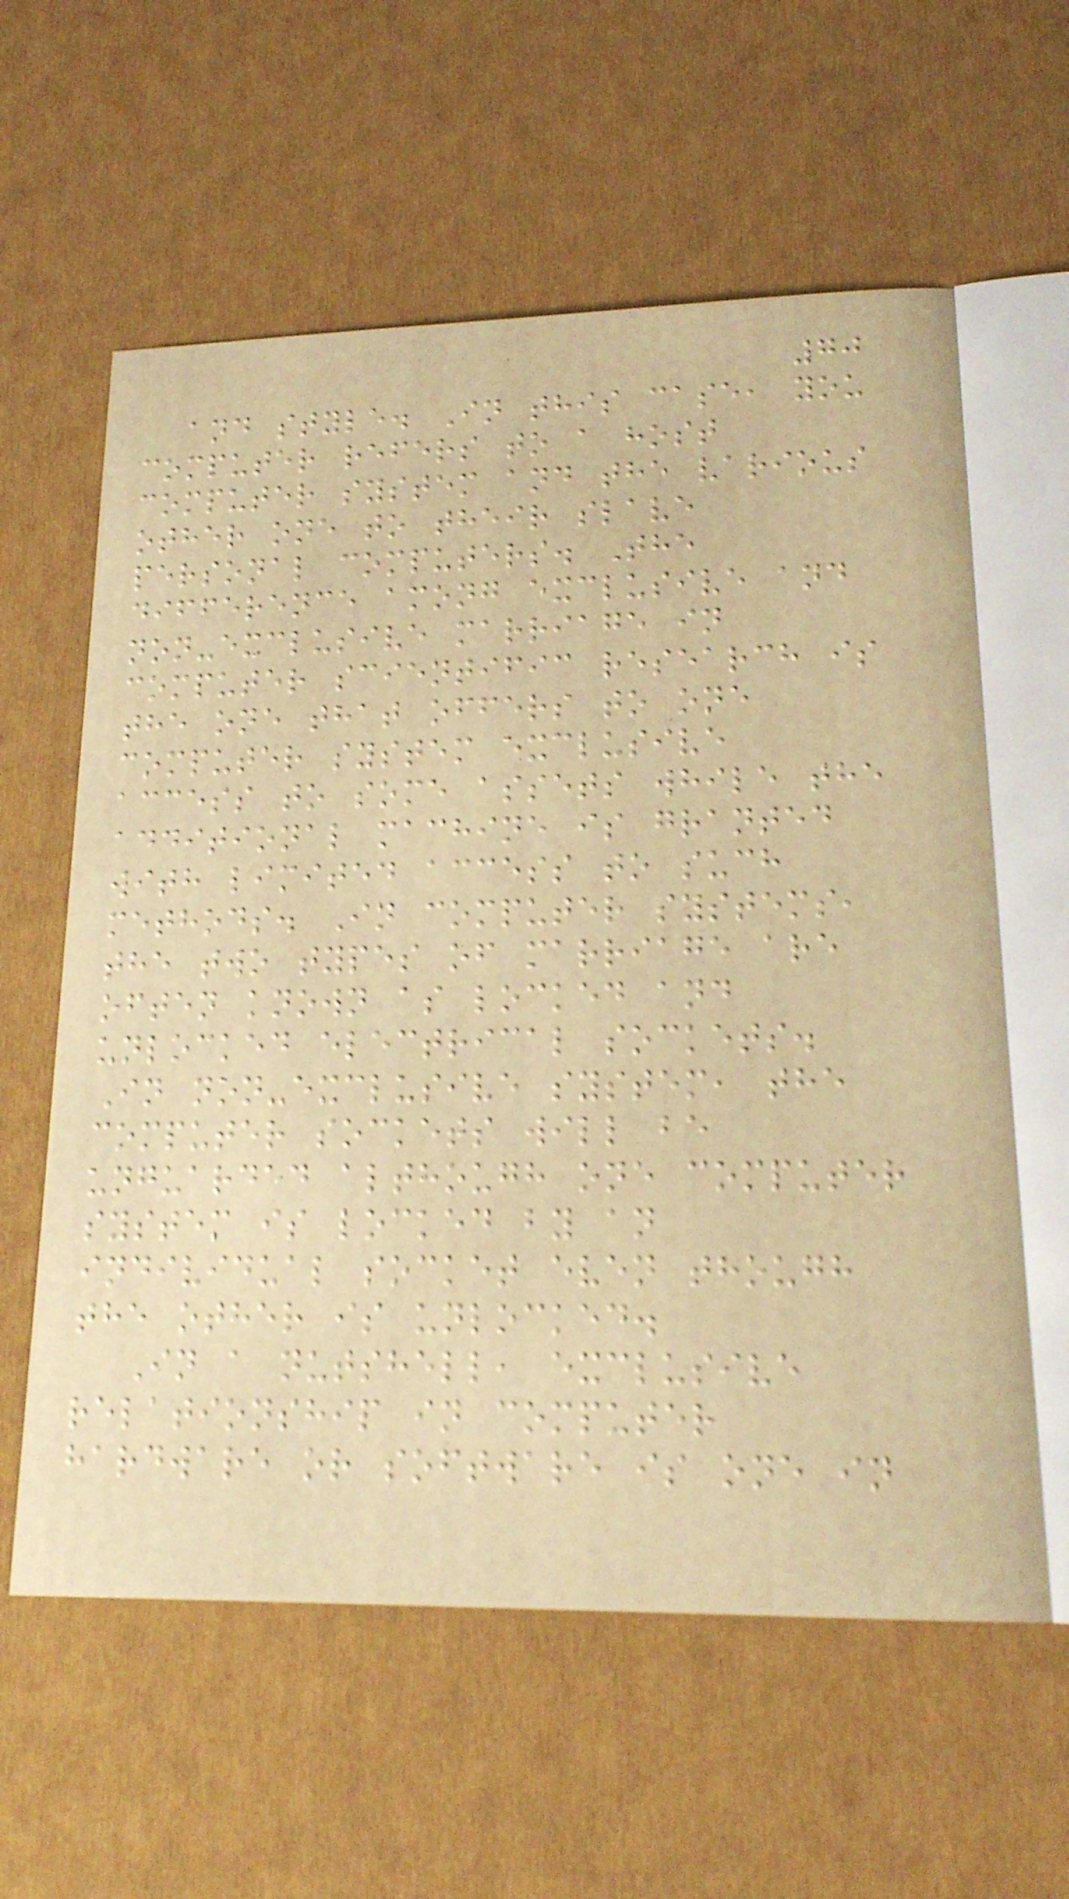70
and style. In this case, you
computer refers to a host
computer system and the various
other one to their slave
personal computers. The
difference among exclusive and
non-exclusive marriage in
computer scientific research is
the one that offers to one
computer system exclusive
access to some assets while the
additional machine is granted
with limited access to such
methods. In computer systems,
the two types of marriage are
often known as locked and
unlocked electrical sockets.
In non-exclusive system, the
computer sockets will be
unguarded although one computer
system is locked by an
individual socket even though
the other is unlocked.
In a nutshell, exclusive
relationship in computer
hardware or software is one in
